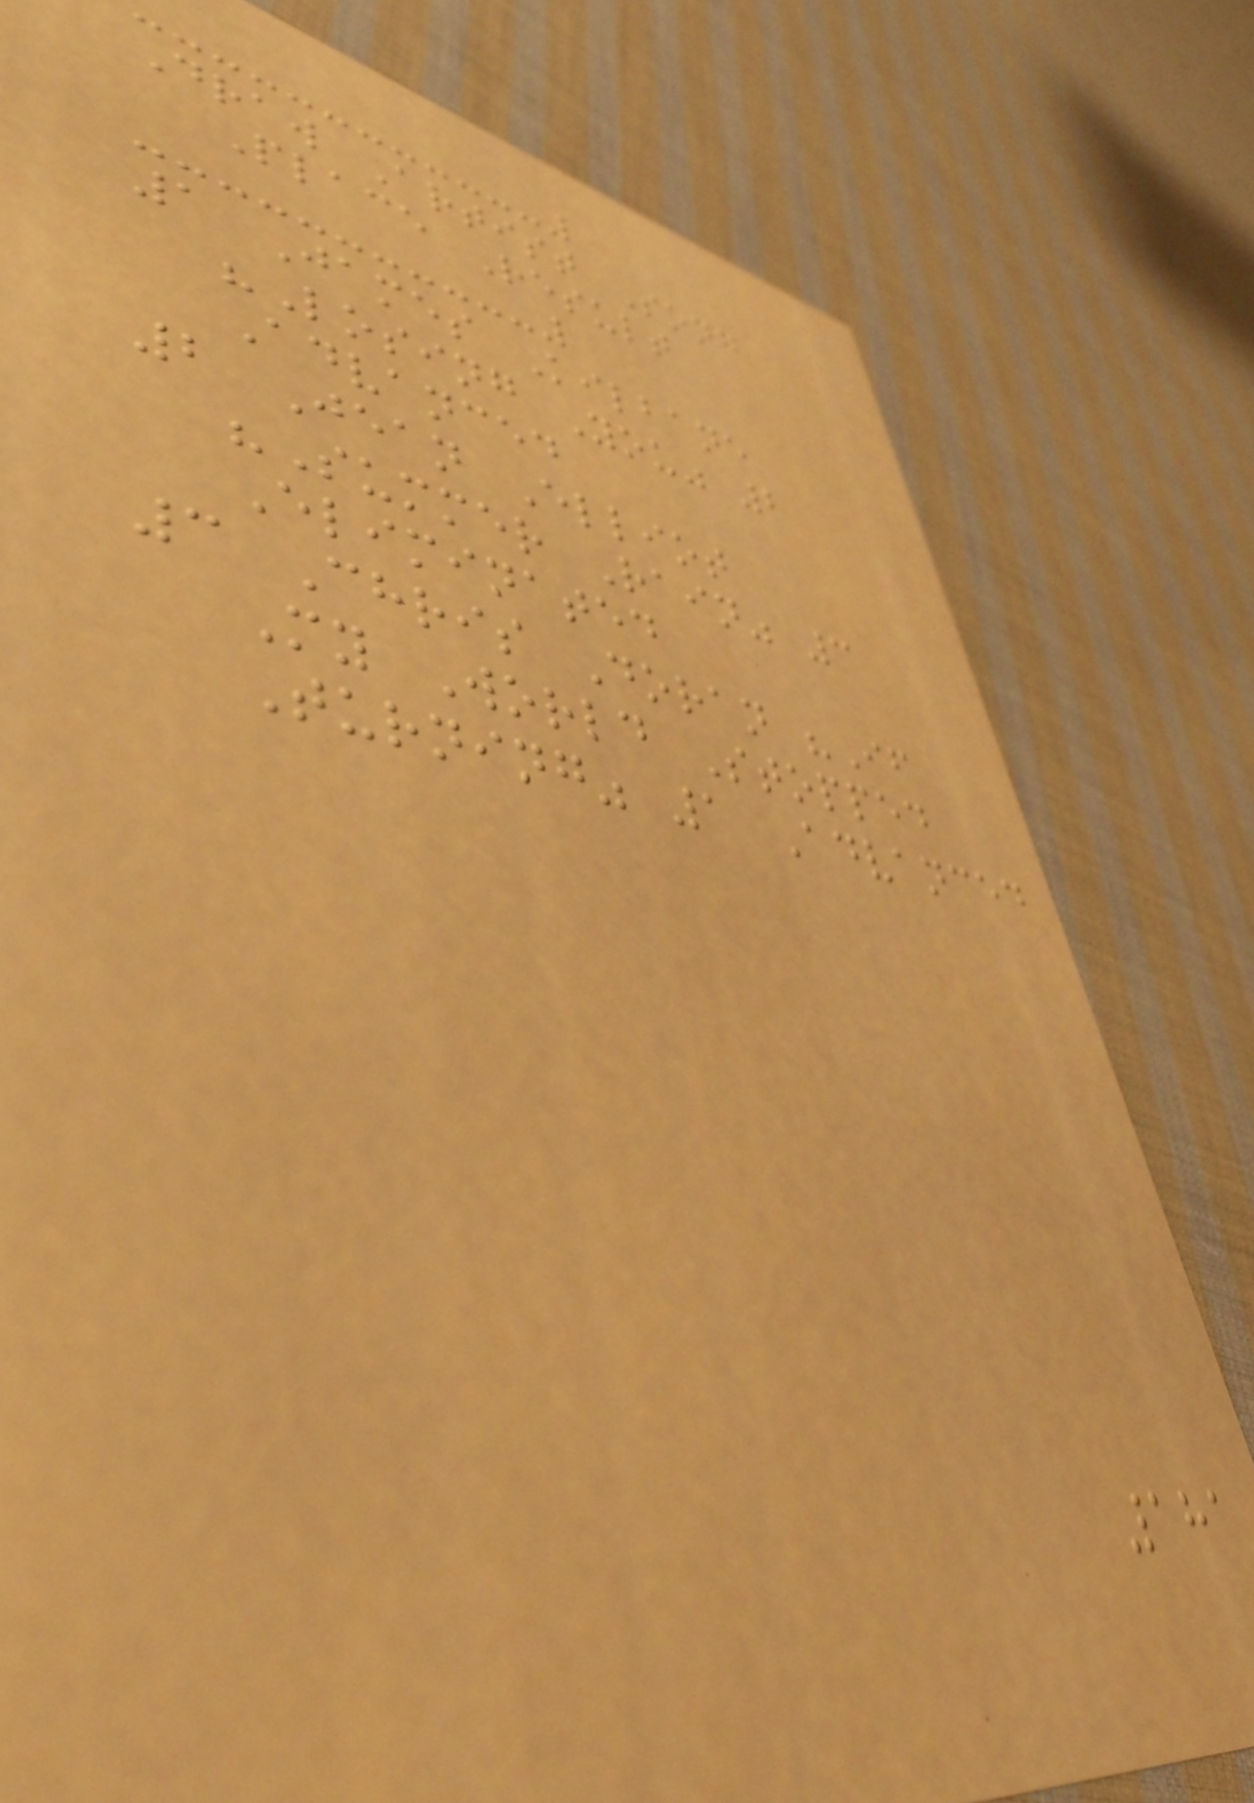Draw Artist Song
Place Result
1 James Kilbane
"Losing You" 2
Advanced
2 Jean Elliot
"Summer Rain" 3
Eliminated
3 Chris Doran "If
My World Stopped
Turning" 1 Advanced
181
